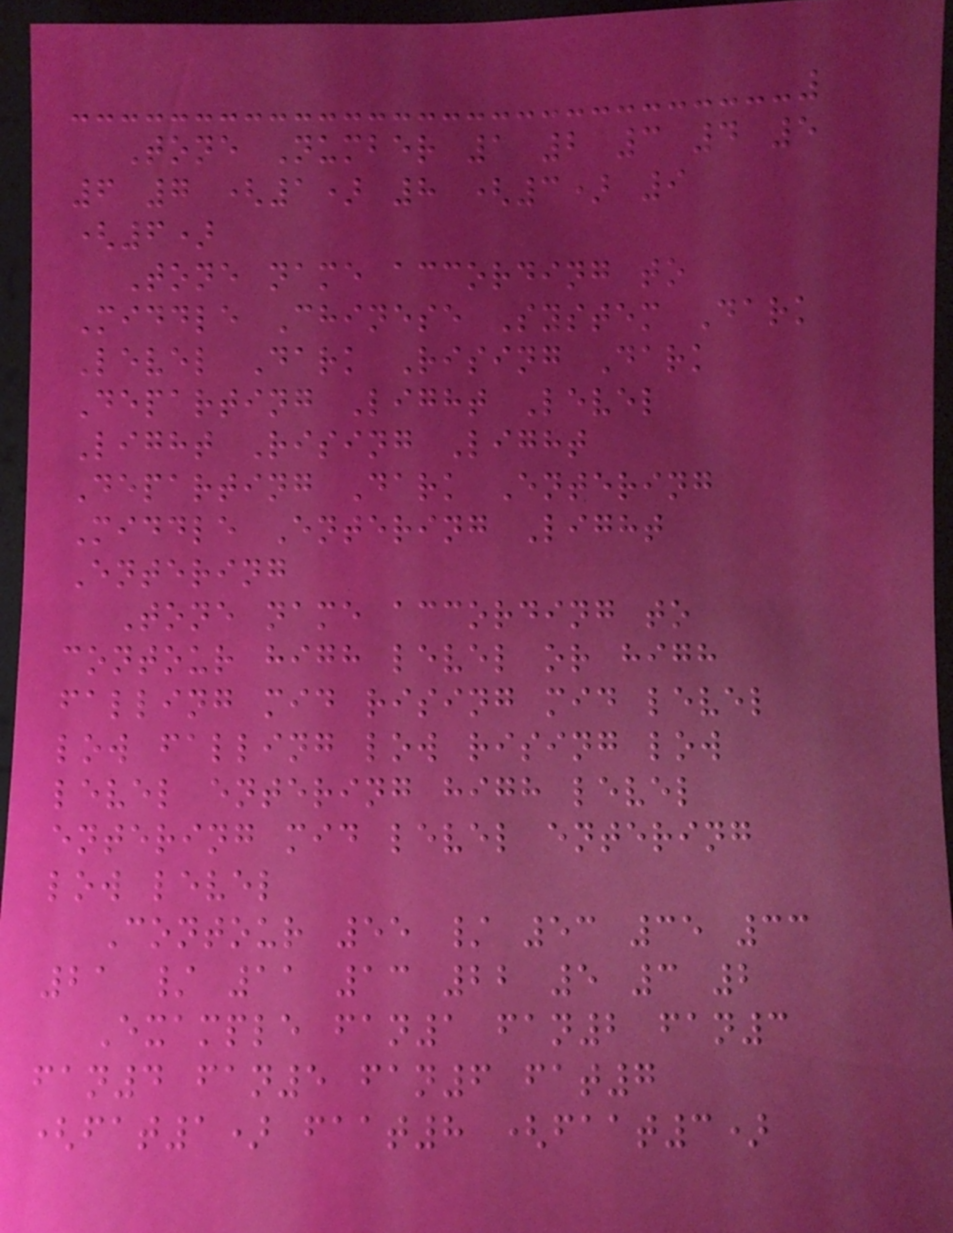Tone Number 1 2 3 4 5
6 7 (1) 8 (3) 9
(6)
Tone name according to
Middle Chinese System Dark
Level Dark Rising Dark
Departing Light Level
Light Rising Light
Departing Dark Entering
Middle Entering Light
Entering
Tone name according to
contour high level or high
falling mid rising mid level
low falling low rising low
level entering high level
entering mid level entering
low level
Contour 55 / 53 35 33
21 / 11 13 22 5 3 2
Example fan1 fan2 fan3
fan4 fan5 fan6 fat7
(fat1) faat8 (faat3)
